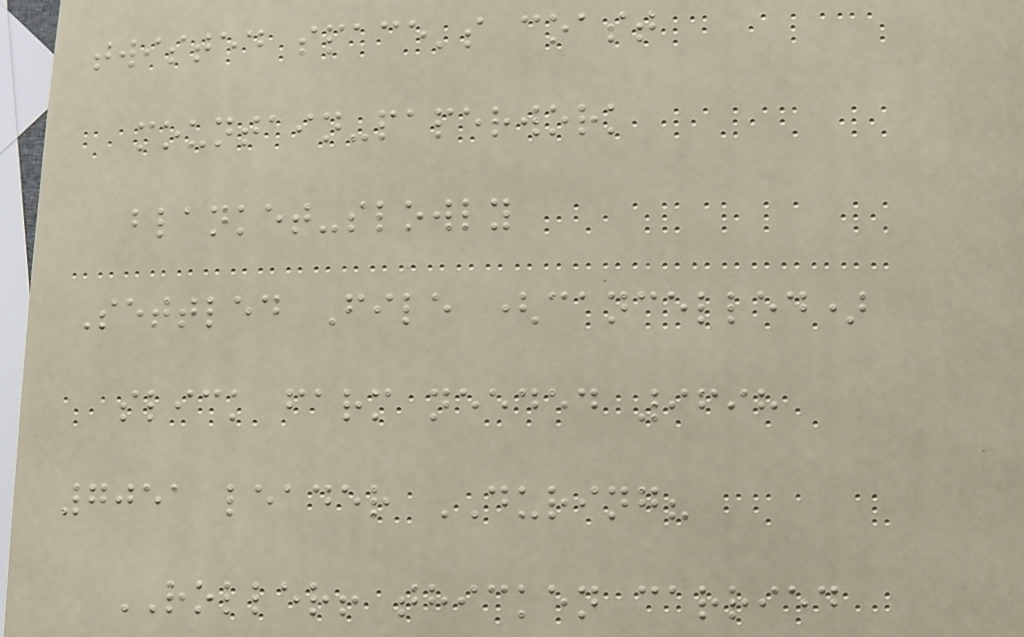twisted space's coast
mountain-paperwork
blanket-slowly
Settled File (cancelled)
slick farm needed 9698
7051 leader DURING?
ROLLER! thicken carried
